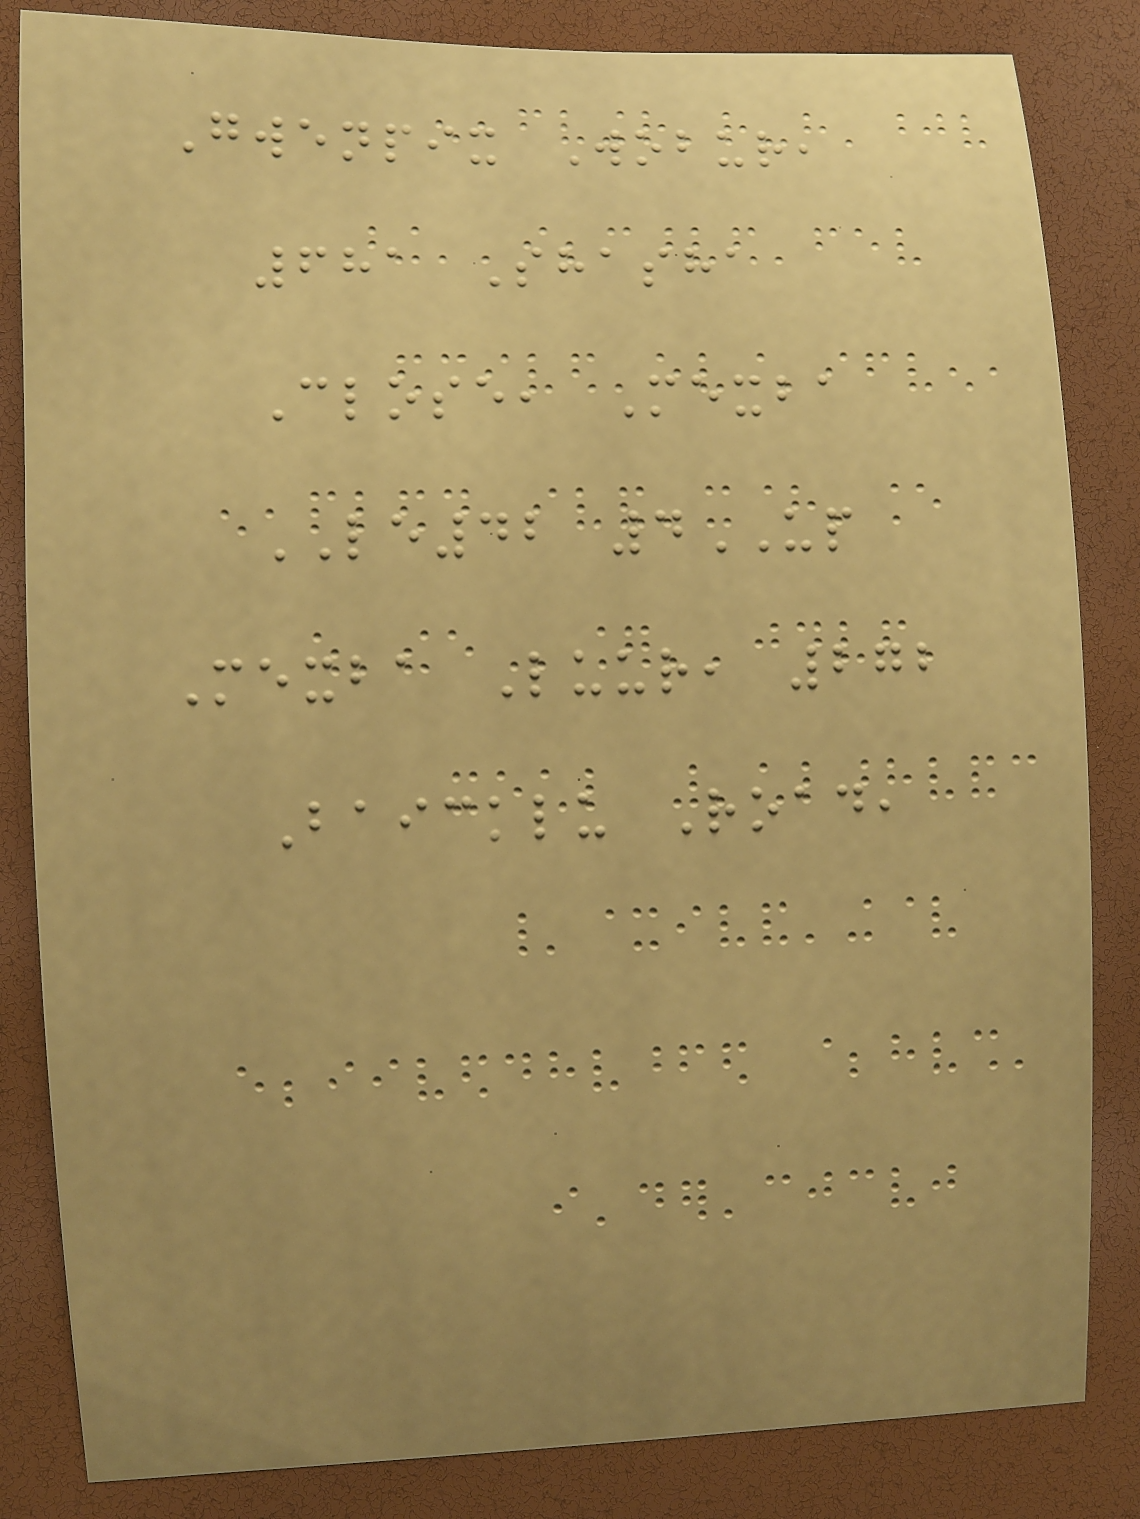Gwenpix Wobur,
681 Shasha
Close, Mexba
LE42 4UP
Mexba Luur, 272
Baicklu Road,
